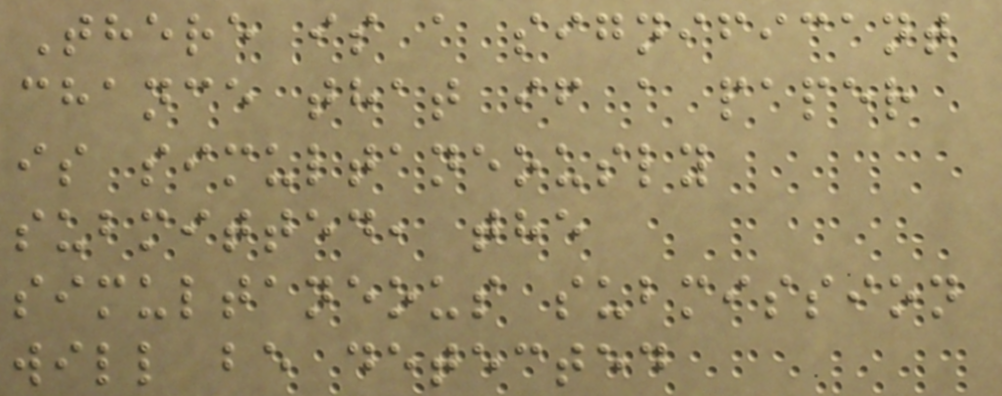There is a significant
chance that if a paper
is simultaneously
submitted, the
simultaneous submission
will be detected
